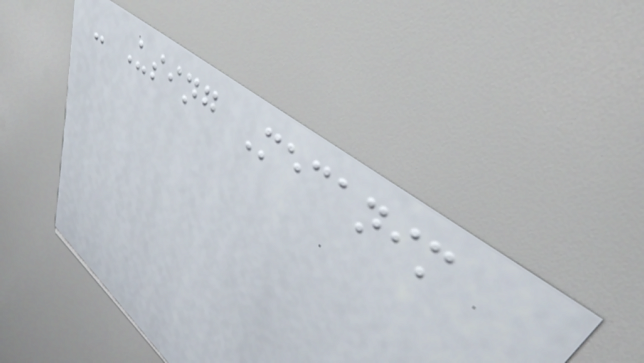- Using Mecanim
